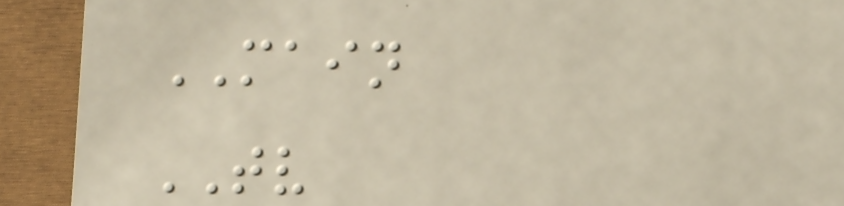MAIN
TV
